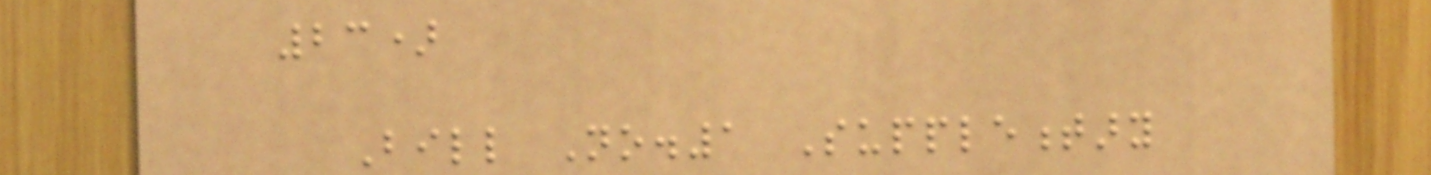23)
Bill No.1 Supplementary
